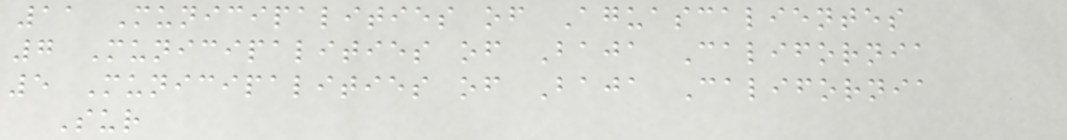11 Municipalities of Aguascalientes
7 Municipalities of Baja California
5 Municipalities of Baja California
Sur
